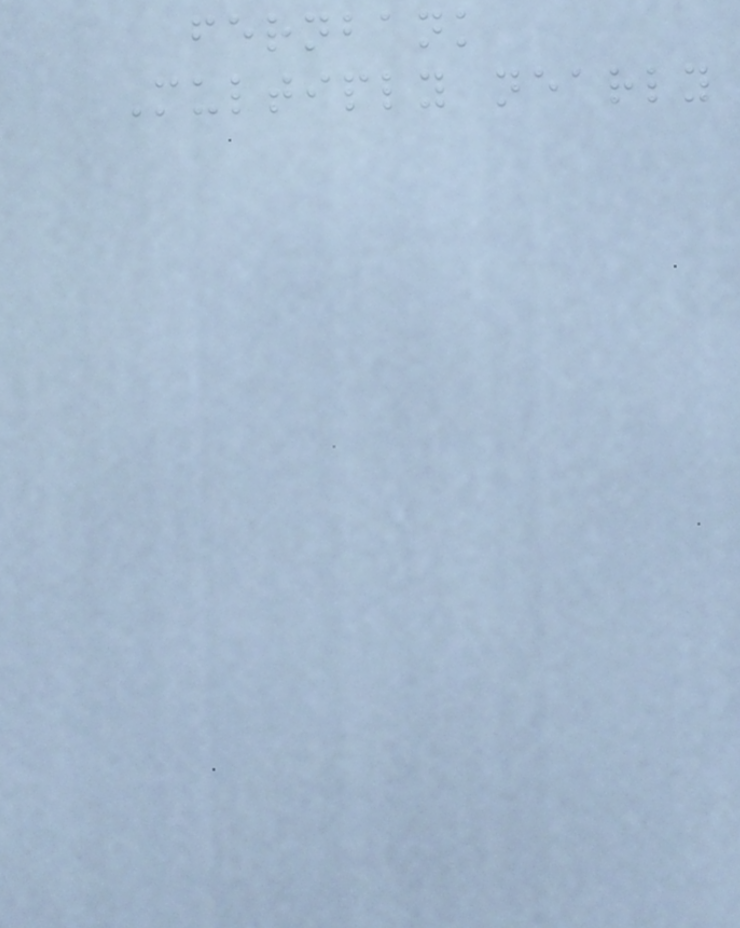fernbank
Multiply nearly
